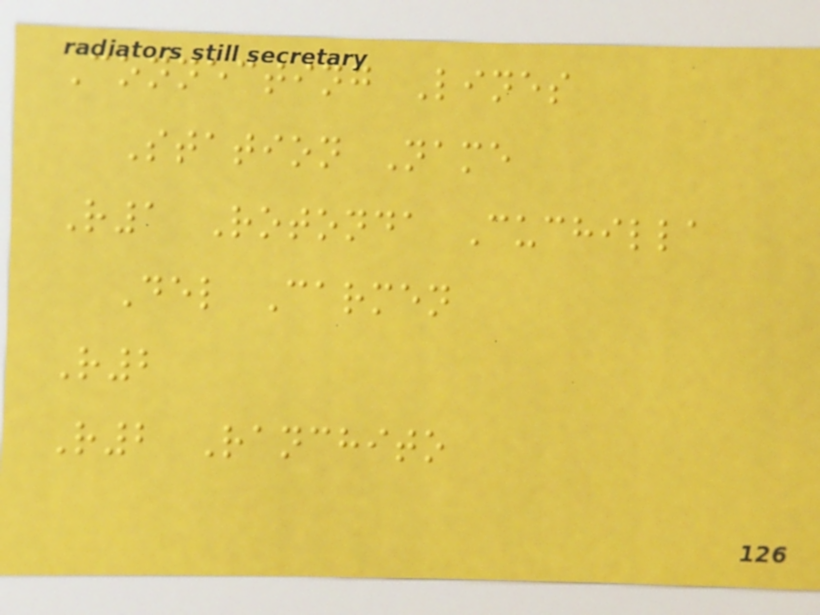Connecting Lines
Station Name
R1 Rotonda Cuchilla
Del Carmen
R2
R2 Ranchito
